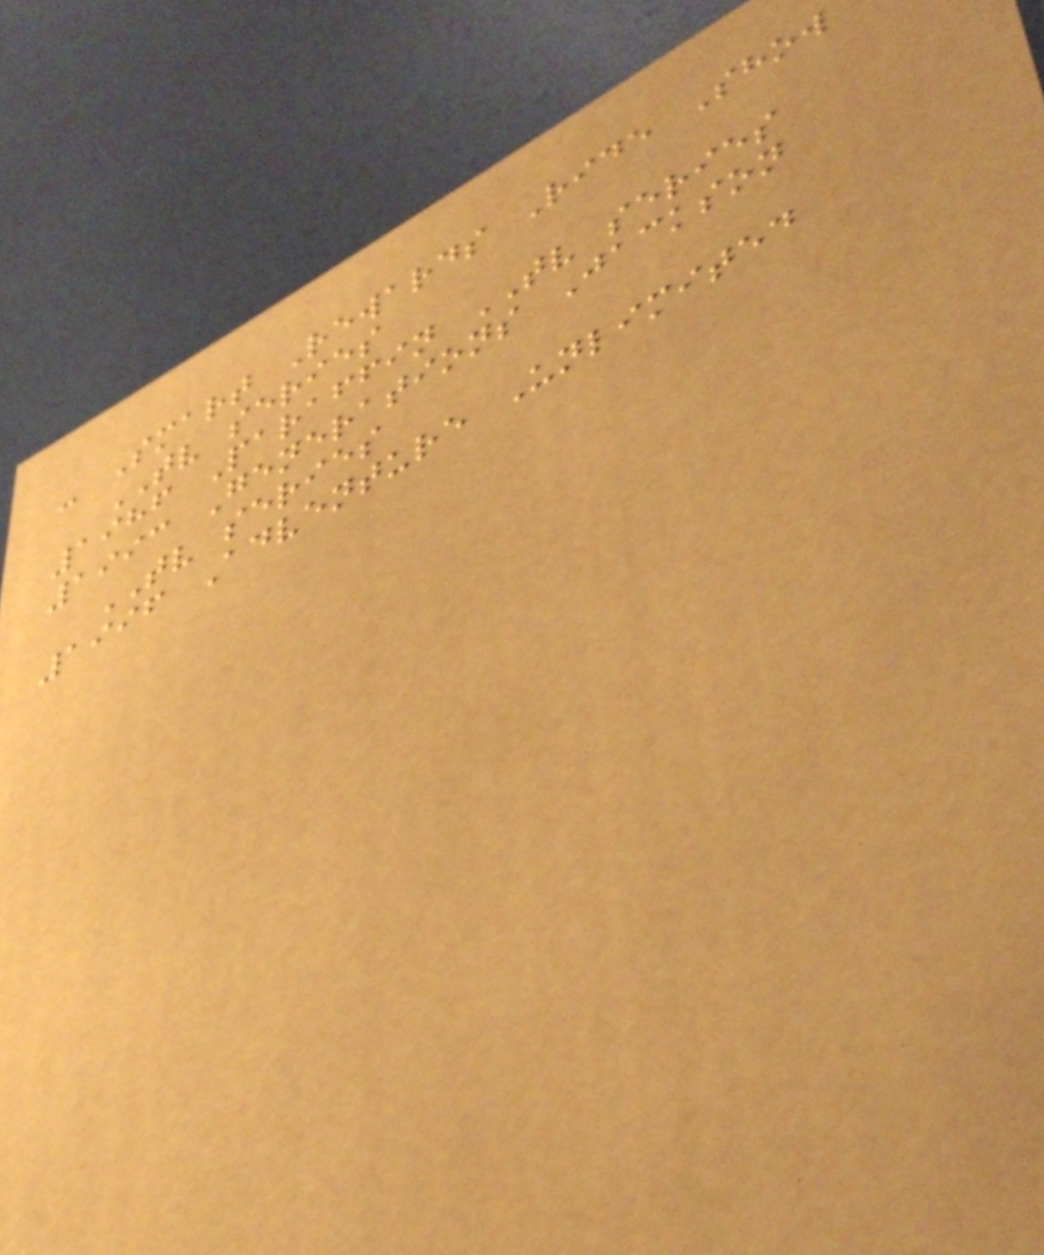- Smart Rewards Ride Show
TV series
1986 Paraffin TV series
1993 Generations Jackson
TV series
1996 Adventure Unlimited
